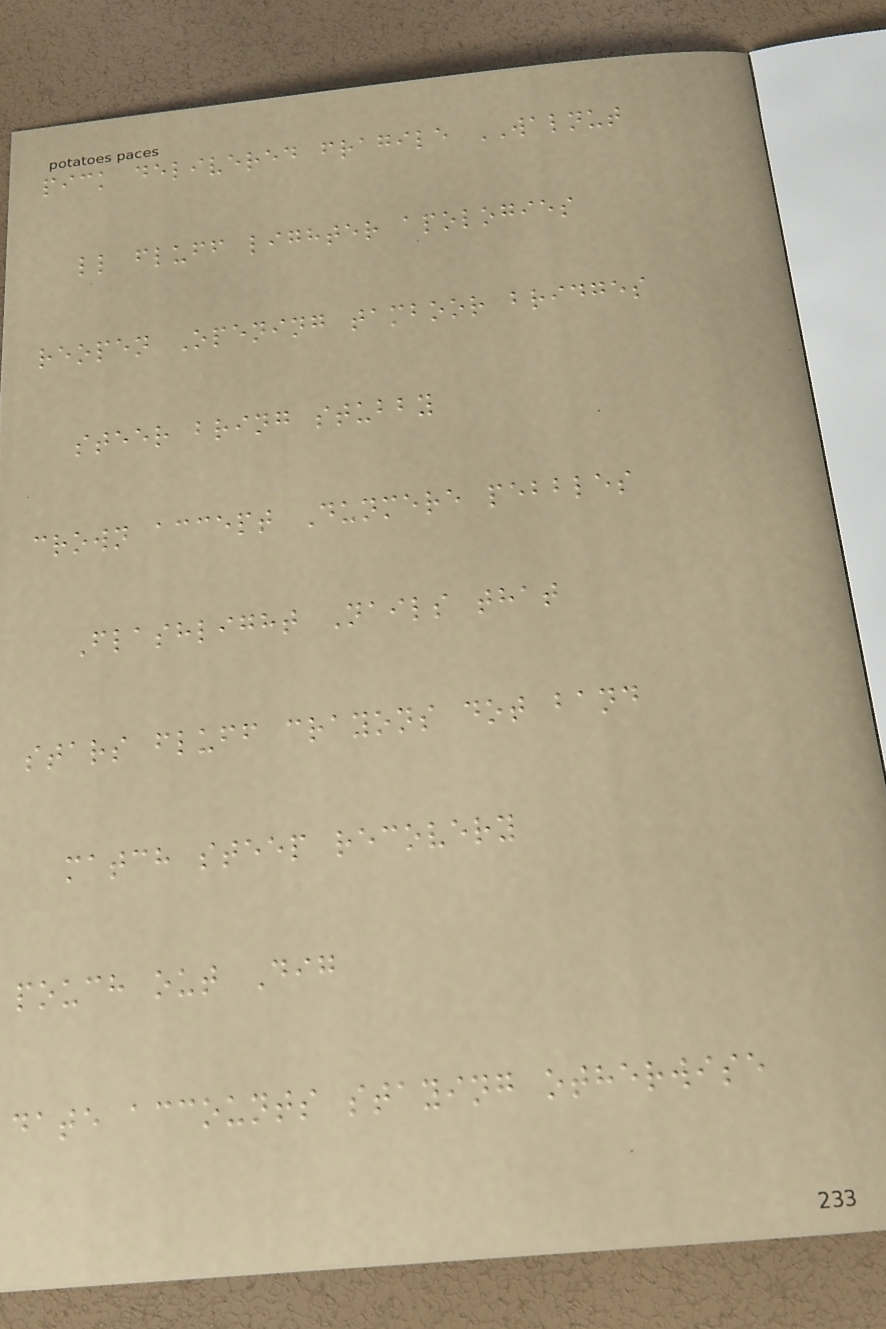pick delivered fragile WALNUT
ll fluff lighter apologies
reopen Opening tamboor bridges
steer bring stubby
crown accept Dunmere pebbles
Flashlight Nails that
stars fluff crayons dot band
match steep recovery
pouch out Dig
date accounts staying otherwise
